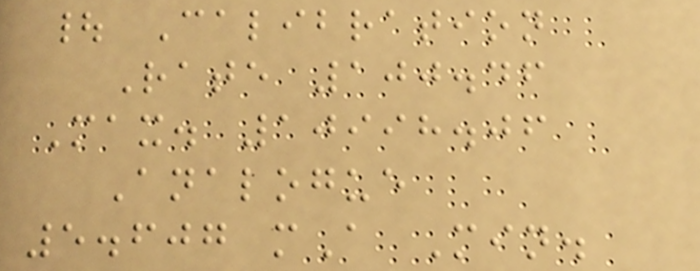| Calibration
Rate 100.46
Max. 10998.06
Analogue
5.607 mA Min.
